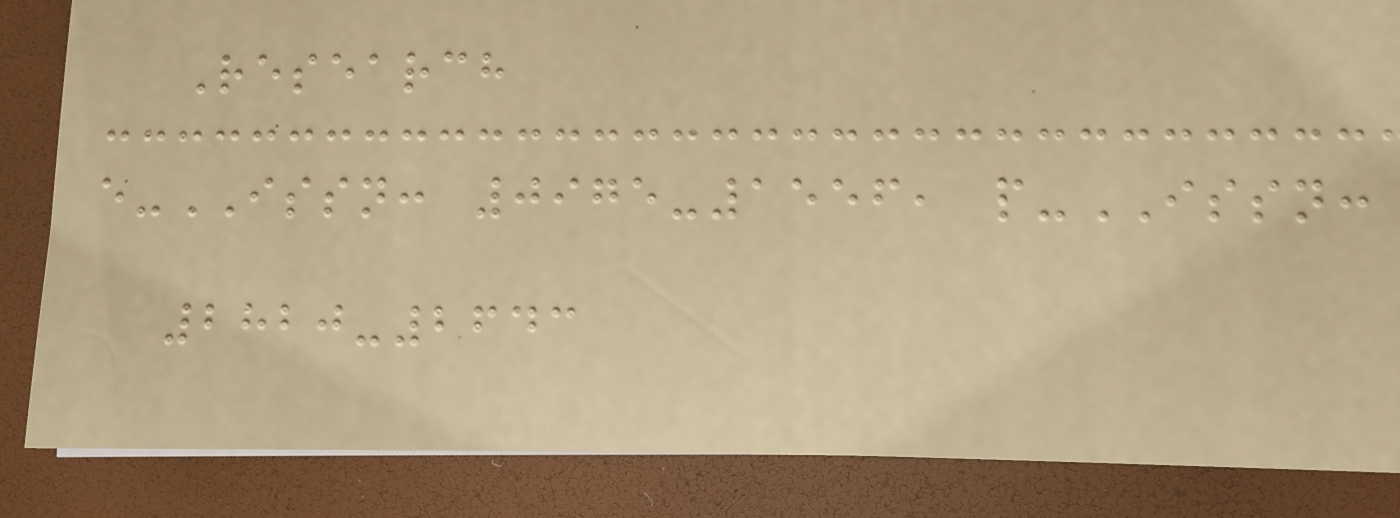Research
e-ISSN: 0975-1556, p-ISSN:
2820-2643
